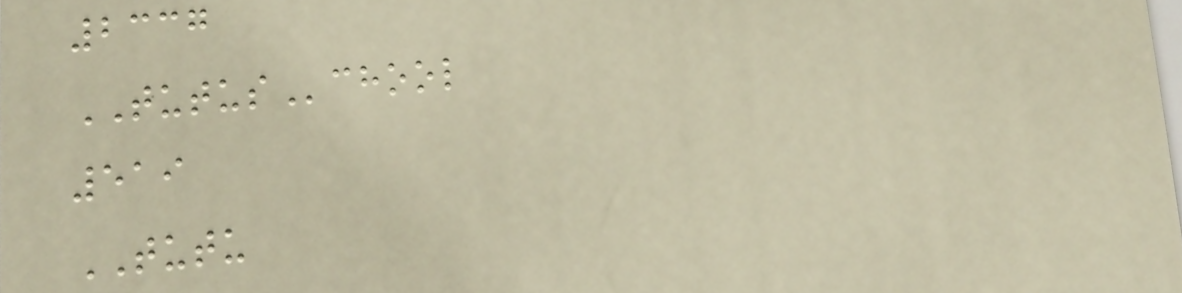2337
TUTUSchool
519
TUTU
